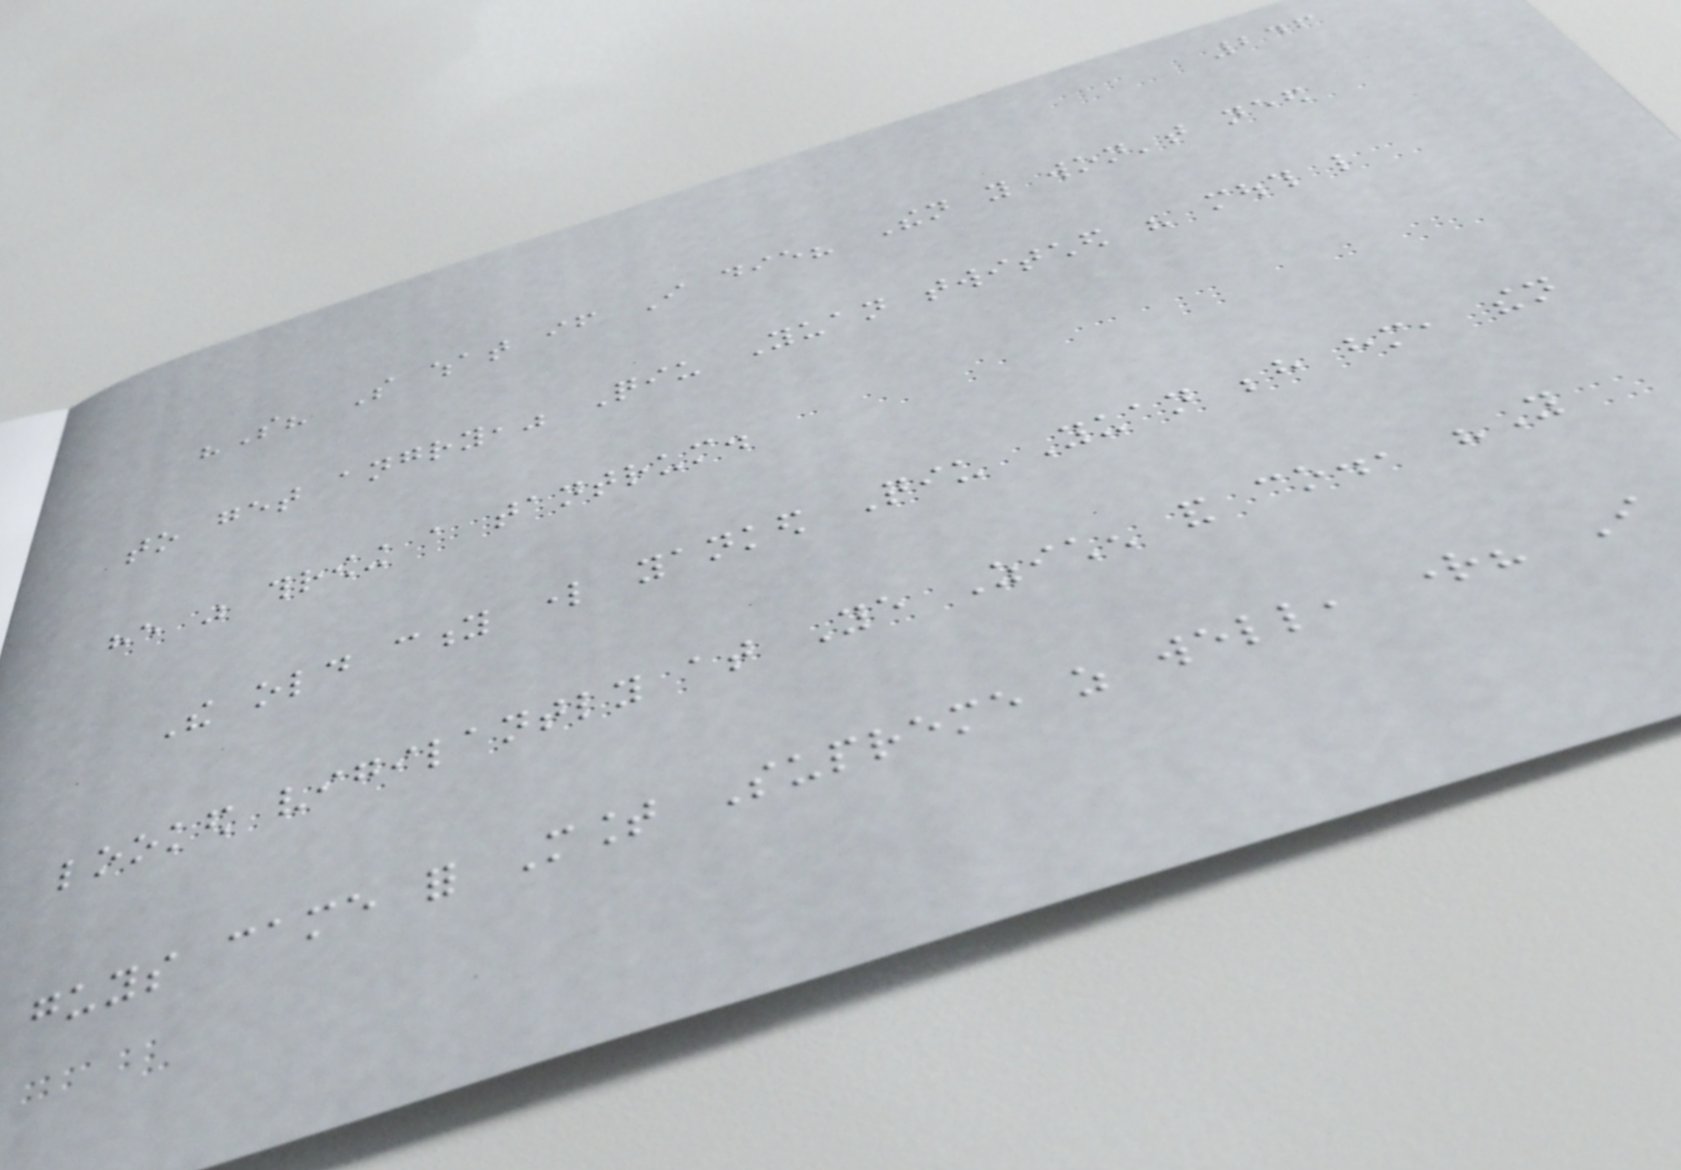246
"So? So what if I die? Then you won't need
to get angry," Qiu Yuan twitched his mouth like
he was throwing a tantrum.
The old city lord yanked Qiu Yuan behind him, then
looked vigilantly at Ye Zichen and co., "You
guys came for Mount Supreme as well, right? I
